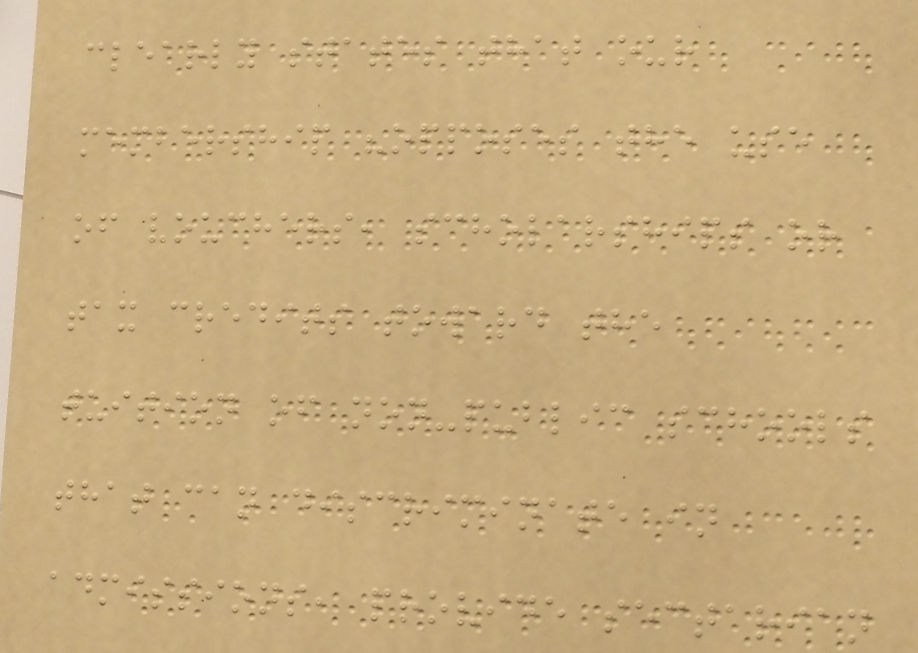clearly states that our
membership "opposes the use
of vouchers, scholarships or
tax credits toward the
tuition of non-public schools
that can discriminate in
admissions, provide sectarian
